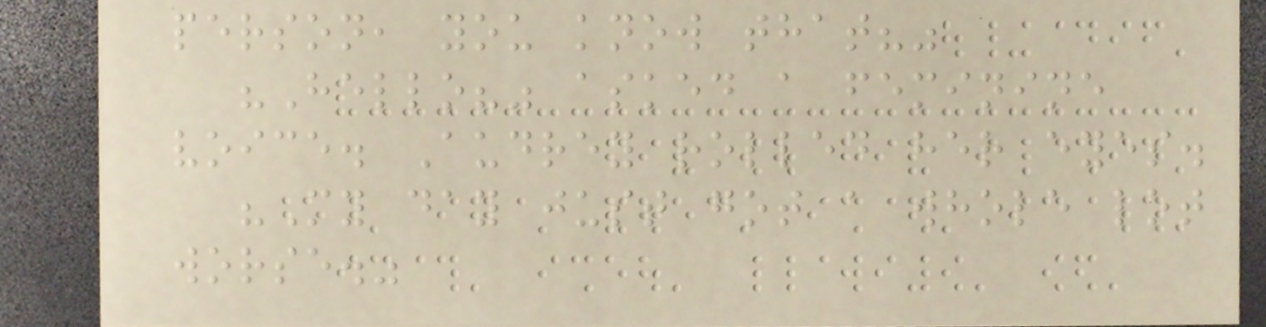person, you know that?"
"Hello?" asked a feminine
voice. Audrey rolled her eyes.
"My day just got a whole lot
worse."
